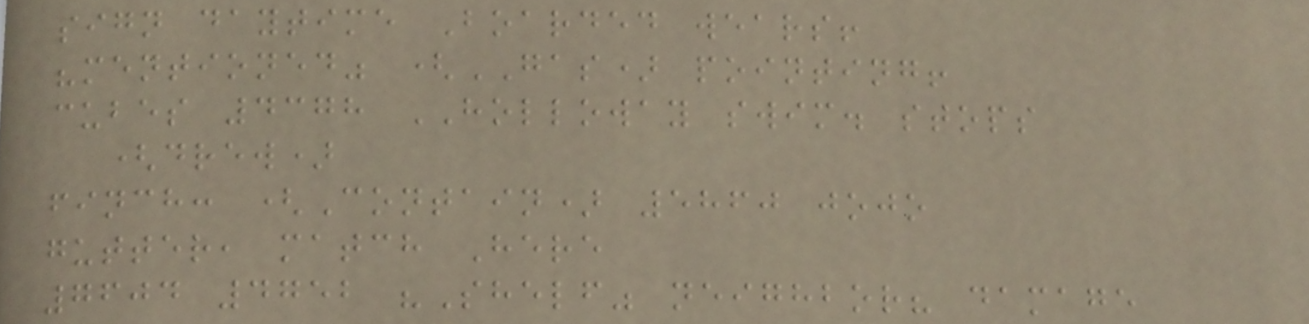sign daytime Boarded wears!
"mentioned" (GAS) pointing!
cubes 4378 HOLLOWAY swim. stops
(drew)
finch: (Contain) 5860 jojo
gutter, match Here
7604 4752 "Shelf" neighbor? damage
